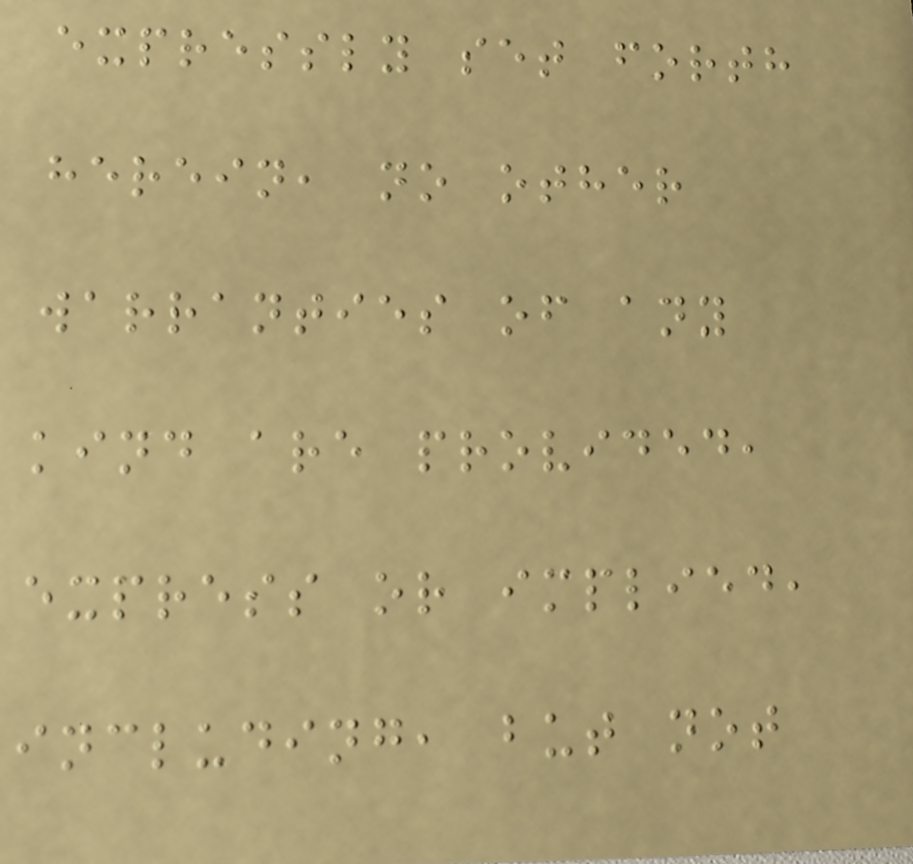expressly set forth
herein, no other
warranties of any
kind are provided,
express or implied,
including, but not
